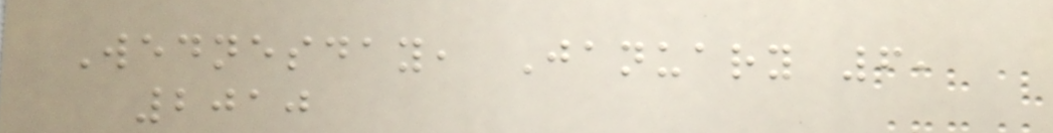Wednesday, January 6,
2010
